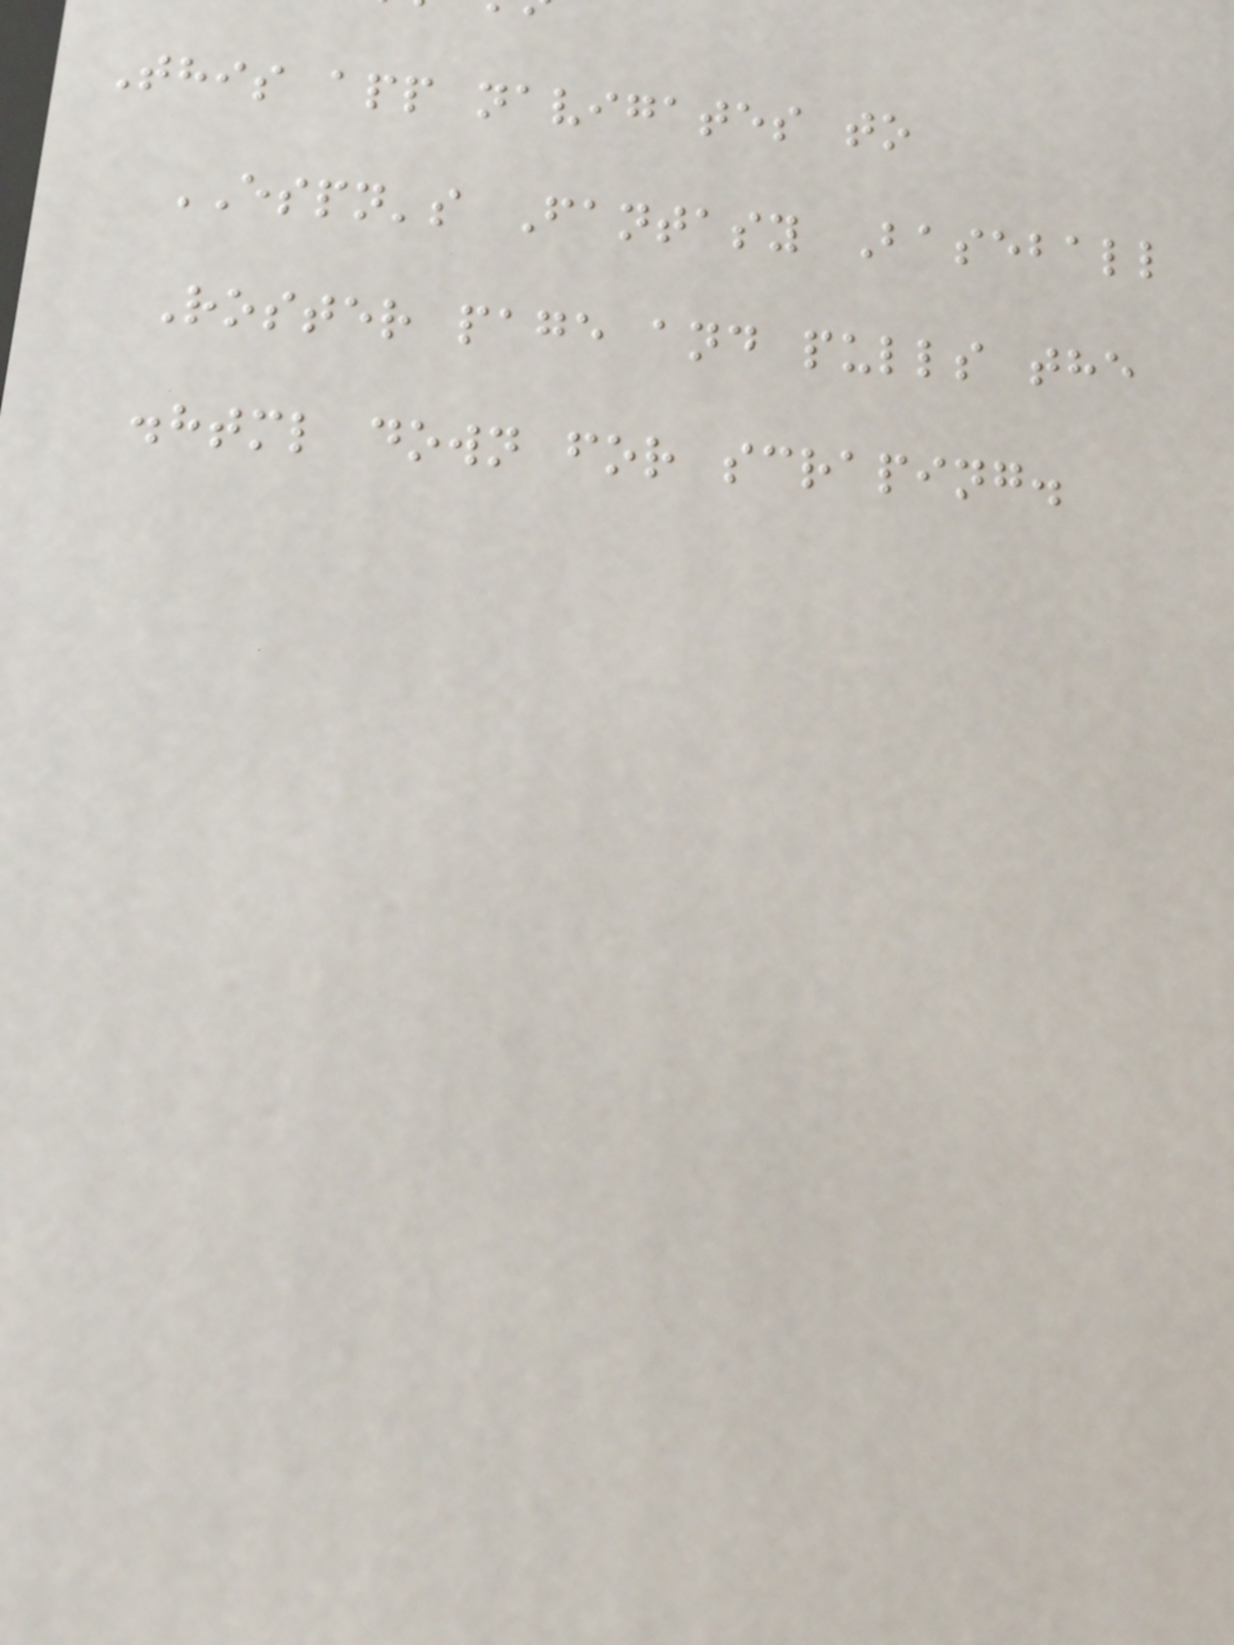This app navigates to
ESPN's Fantasy Baseball
Roster page and pulls the
.html down for scraping.
